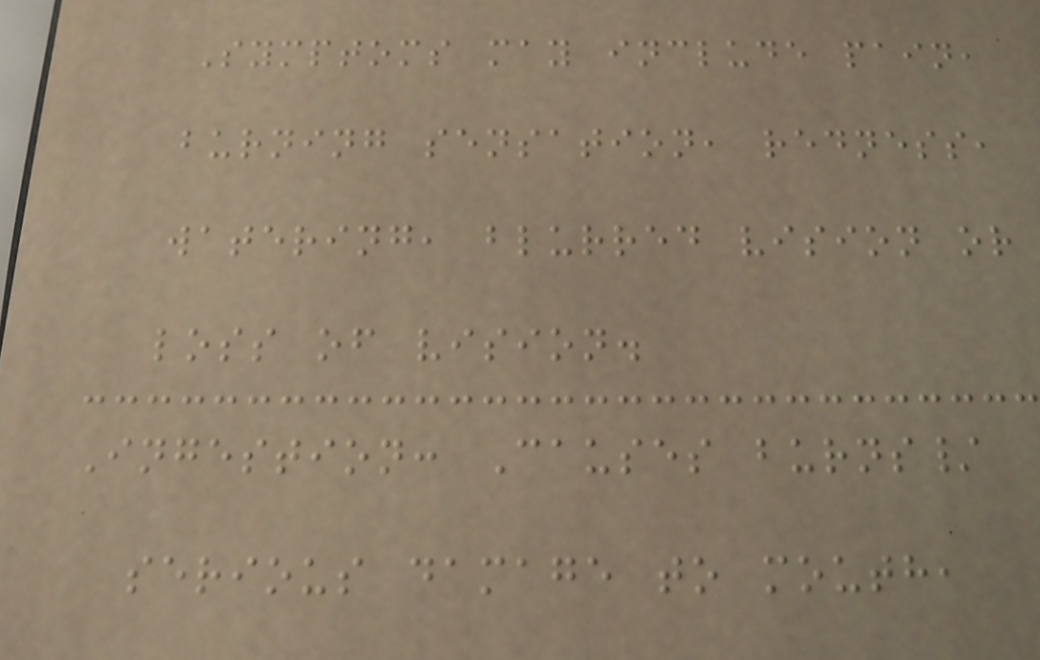Symptoms may include pain,
burning sensation, redness,
watering, blurred vision or
loss of vision.
Ingestion: Causes burns/
serious damage to mouth,
